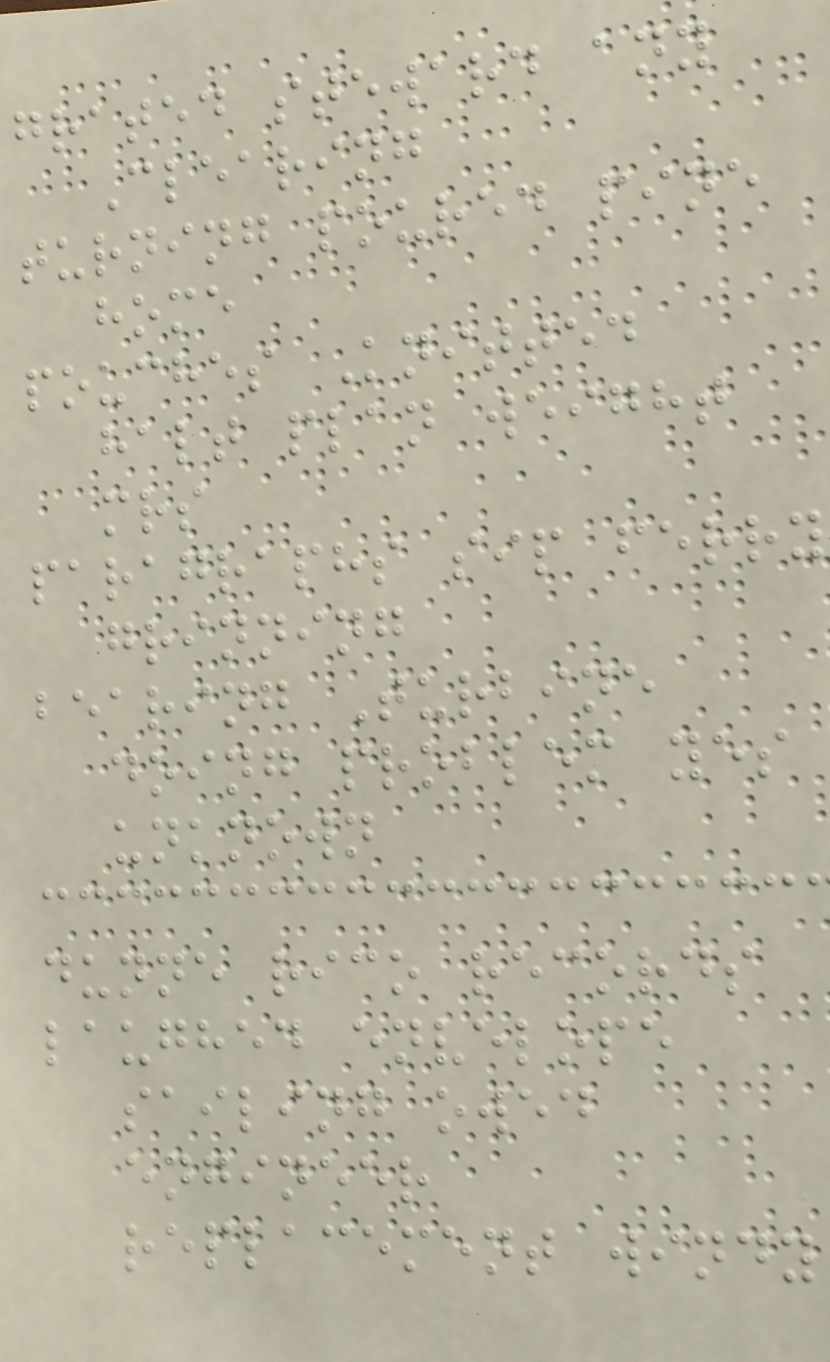grated steward any
Clearing
turning poured pine
home
pouches Knitted
halt plan weight
mrs
paragraphs sip ferry
grinning
bearing Turbine
doing problem yes
unknown
dunne rico records
laughed envelope
sailing owed
engineer
replacement windy
